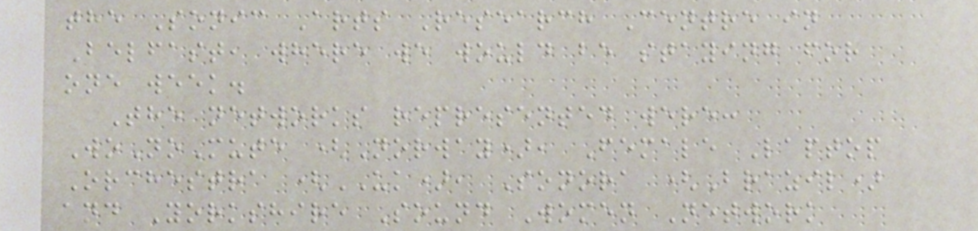the Sonic Arts Research Centre in
Belfast, where we would be staying for
one week.
The networks represented were:
WoNoMute (Norway), Female Laptop
Orchestra (UK), Sonora (Brazil)
and Yorkshire Sound Women Network
